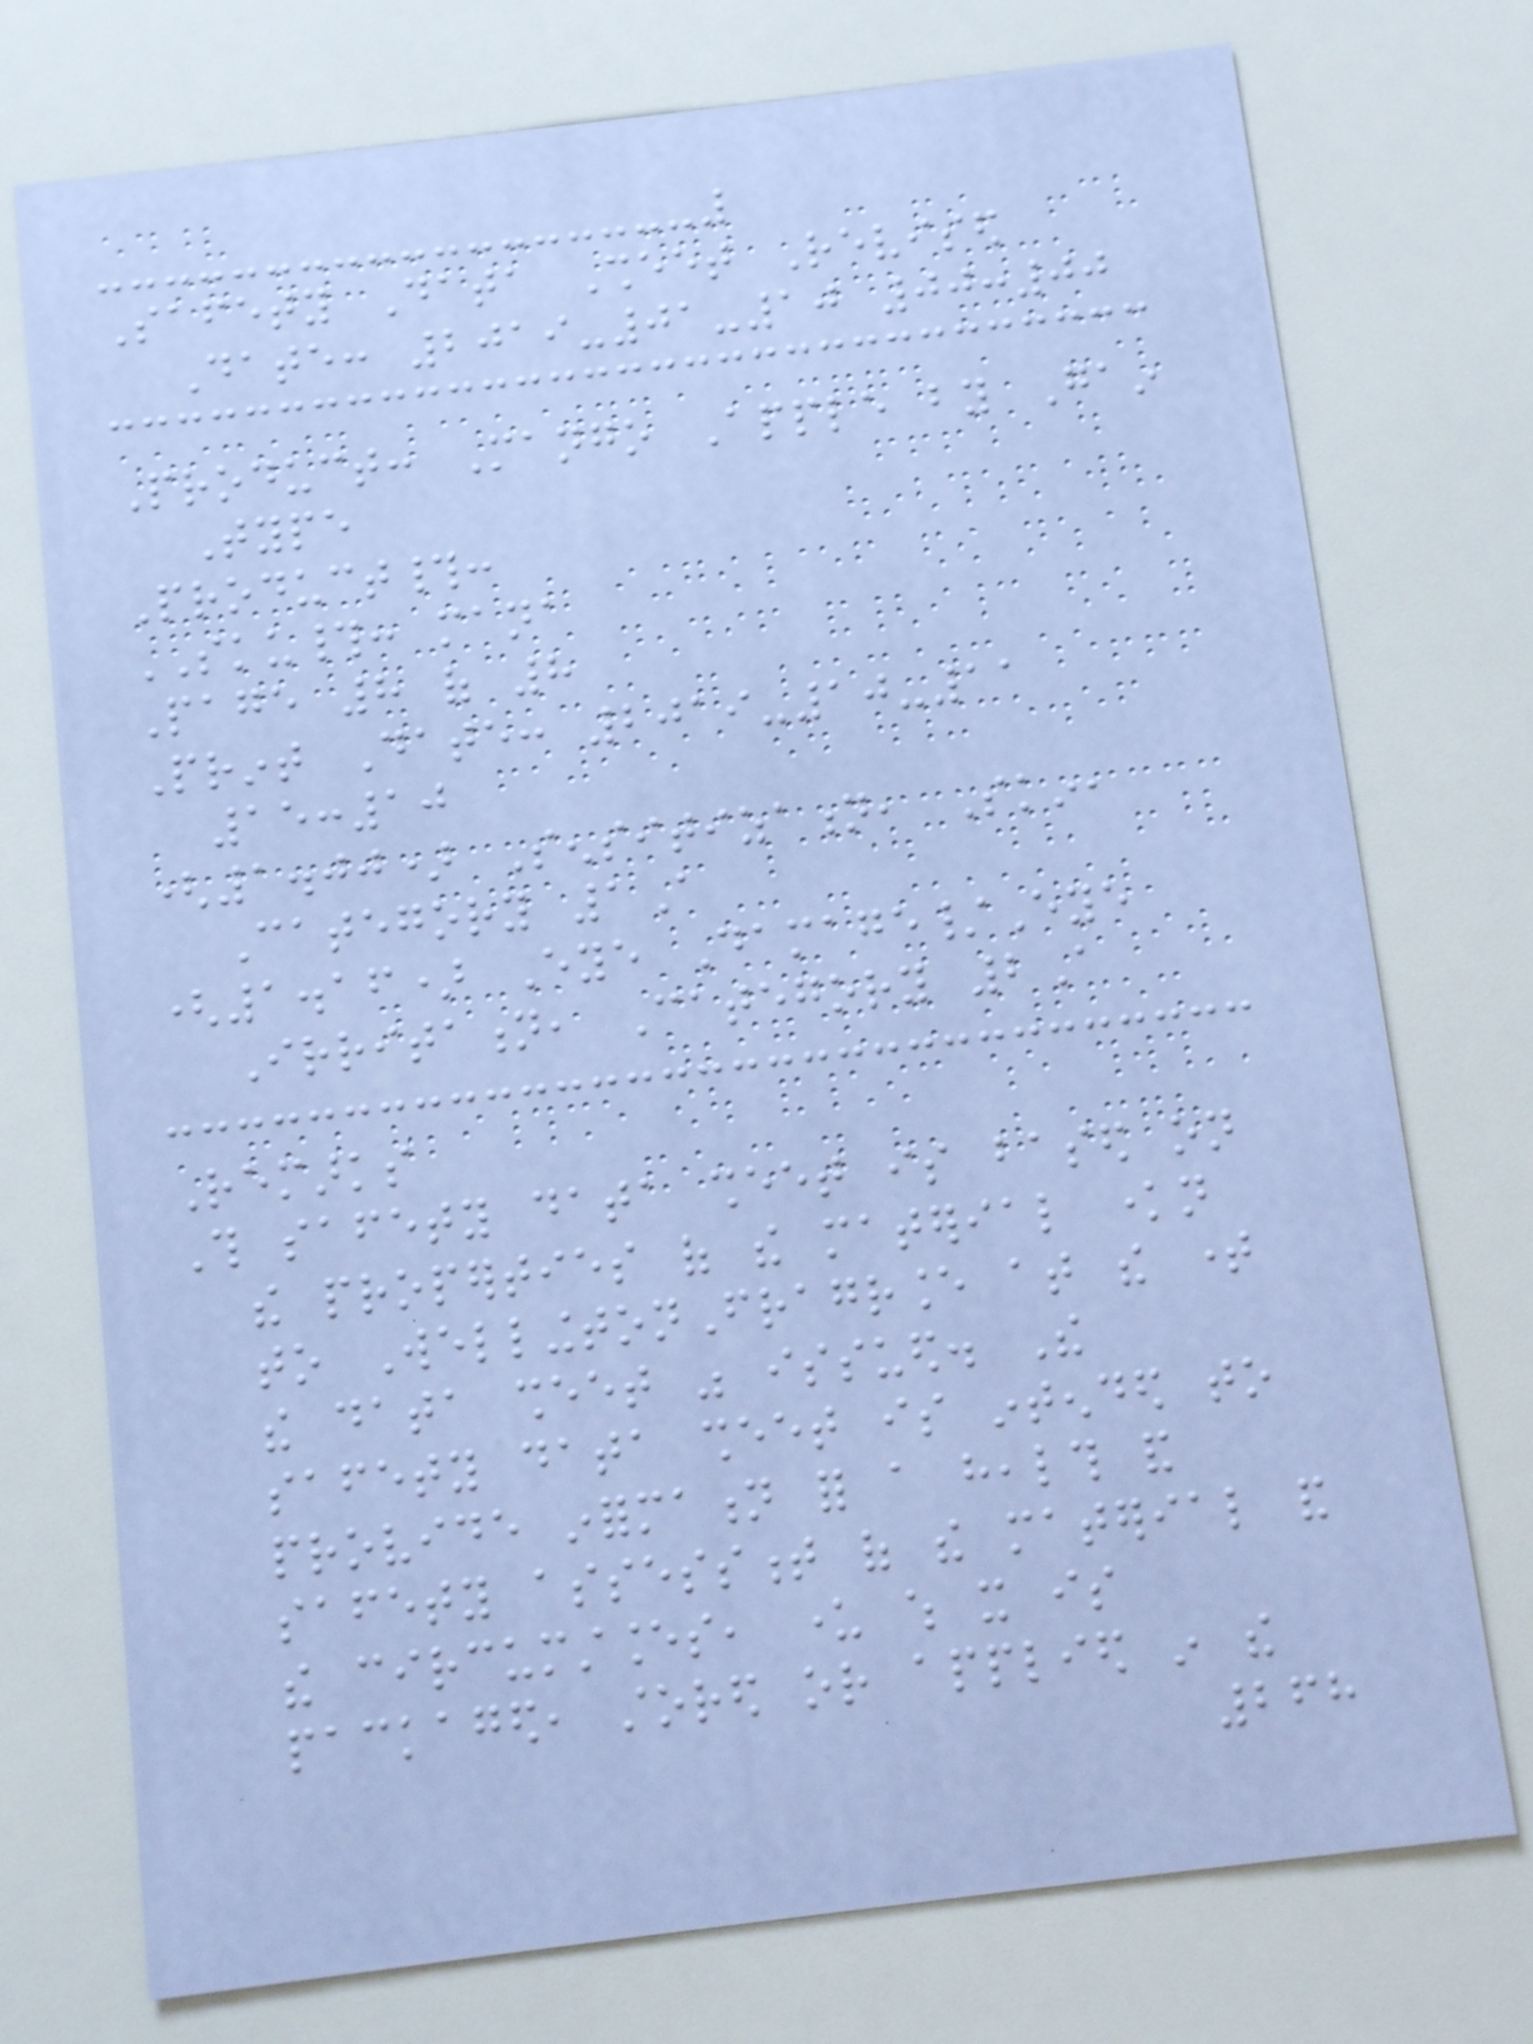Safety Data Sheet Revised
Date: 2019-01-10 00:00
Product: Mango Apple by Gain
Type
Product#:
SKU#: mana
Page 8 of 8
Print Date: 2019-10-11
15:10
(1.00) Sensitization, Skin,
Category 1A
(1.16) Eye Damage/Eye
Irritation, Category 2A
Remarks
This safety data sheet is based on
the properties of the material known
to WellingtonFragrance at the time
the data sheet was issued. The
safety data sheet is intended to
provide information for a health and
safety assessment of the material and
the circumstances, under which it is
packaged, stored or applied in the
268
